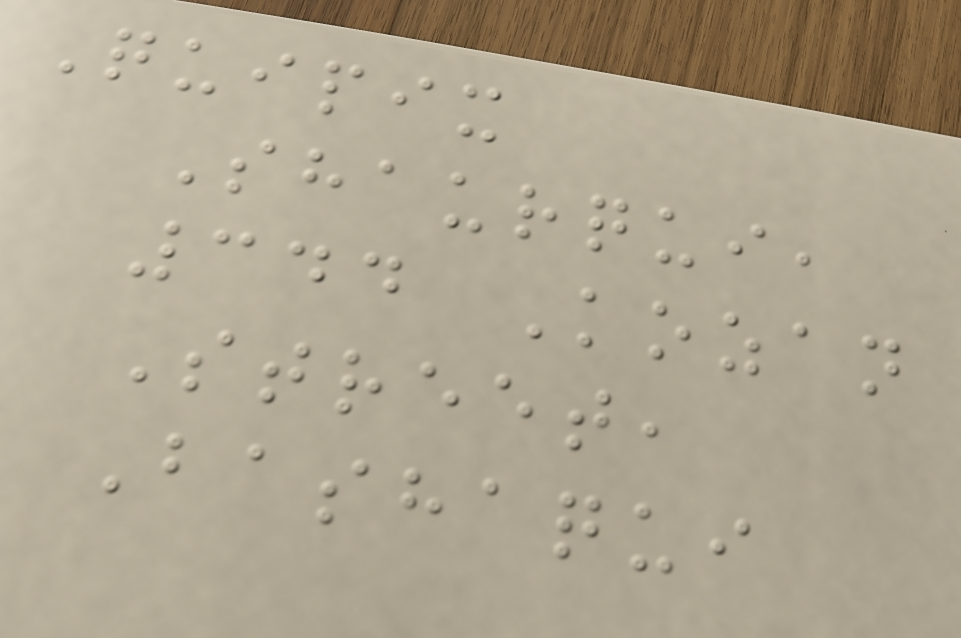Quipix
Shaurqui,
344 Kozan
Street,
Bashaqui
